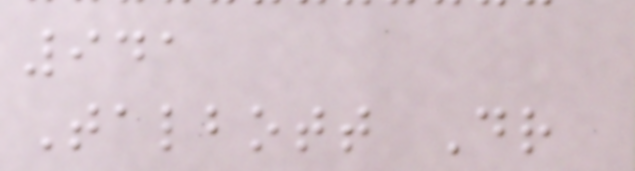941
Talbott Dr
